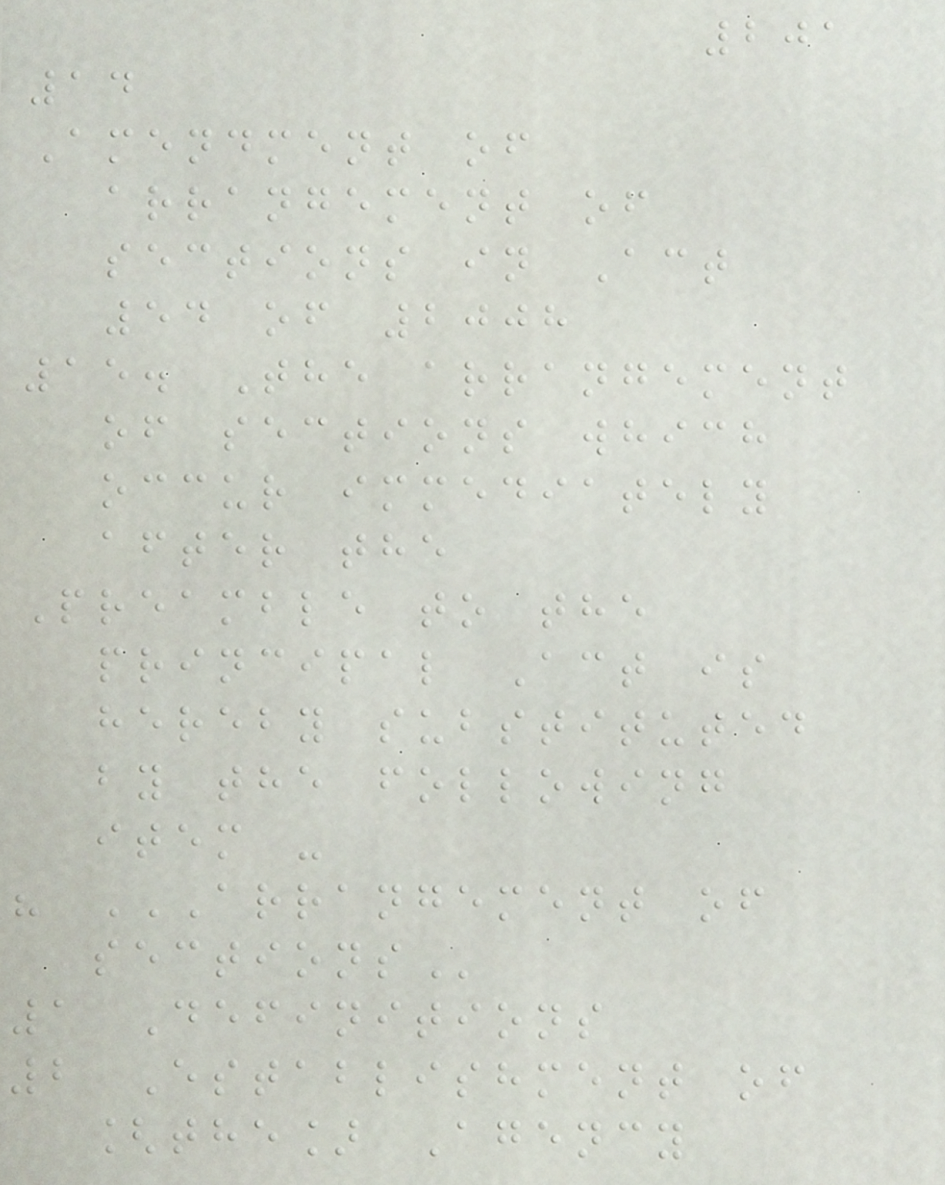201
14
Amendment of
arrangement of
sections in Act
54 of 2008
15. The arrangement
of sections which
occur immediately
after the
Preamble to the
principal Act is
hereby substituted
by the following
item -
" ARRANGEMENT OF
SECTIONS
1 Definitions
2 Establishment of
[the] Agency
